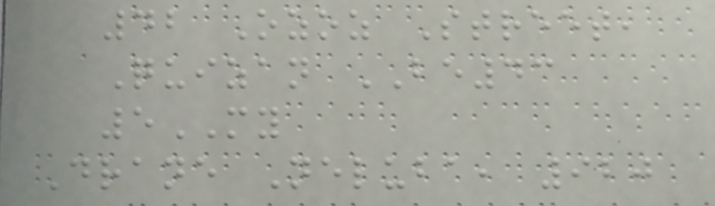42 Ozoz Street,
Quizan BE43
5MY
Drane Neluba, 920
